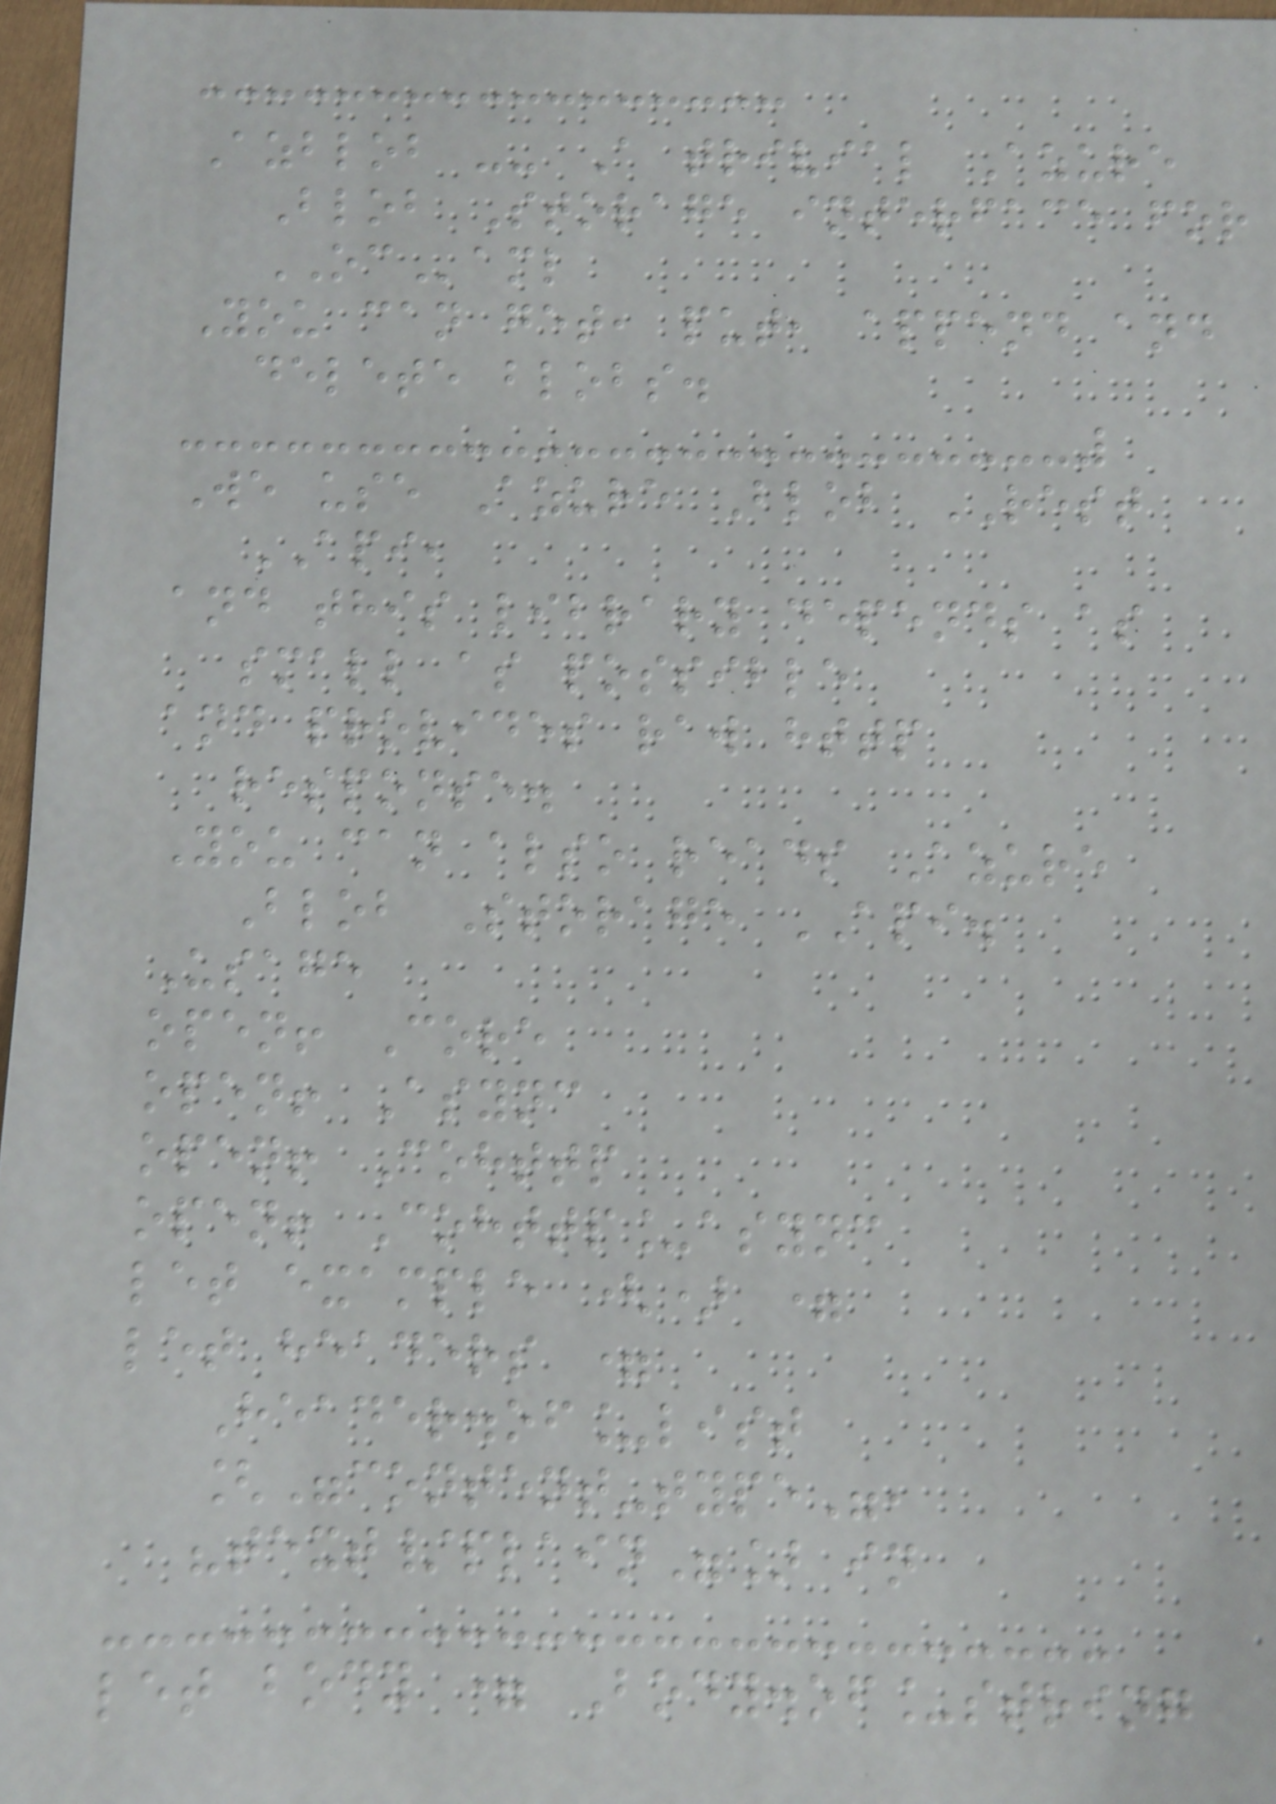Azblob -- A trivial Azure
Blob Storage interface for
OCaml
You can get, put, append and
delete blobs.
We use Azure Blob REST
API,
and this library depends as
small as possible
and provides raw http
response.
You can also reads Azure
Blob Storage API.
Usage
open! Core
open! Async
open! Cohttp
open! Cohttp_async
let example () =
let headers =
Header.of_list
["content-type",
"text/plain"] in
let body = Body.of_string
